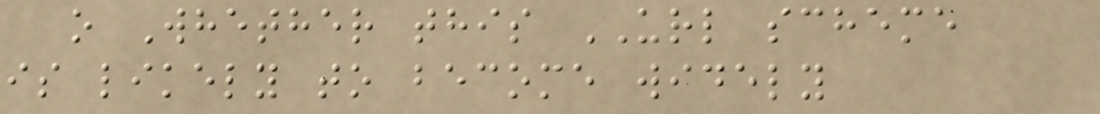o Whether this URL scheme
is likely to become widely
